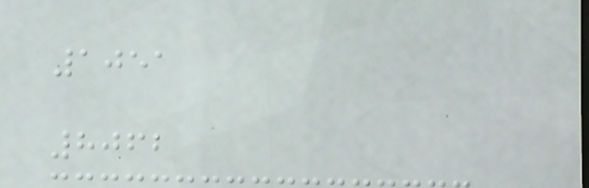1051
8062
